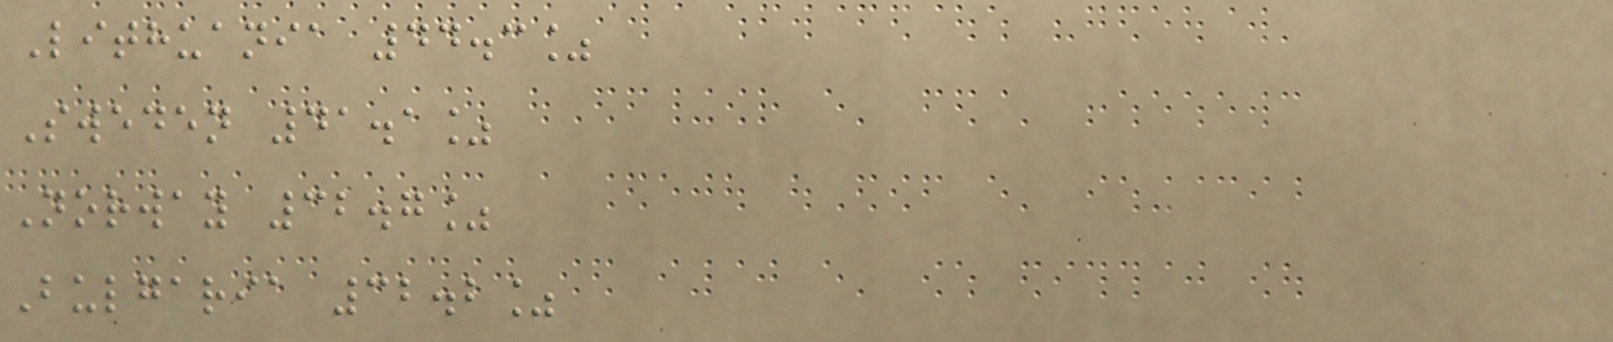Lithuania 44.3%
Sweden 41.1%
Norway 32.7%
Bulgaria 32.2%
